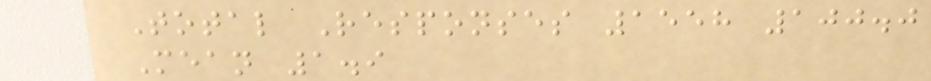Total Responses 1558 100.0
Mean 1.9
